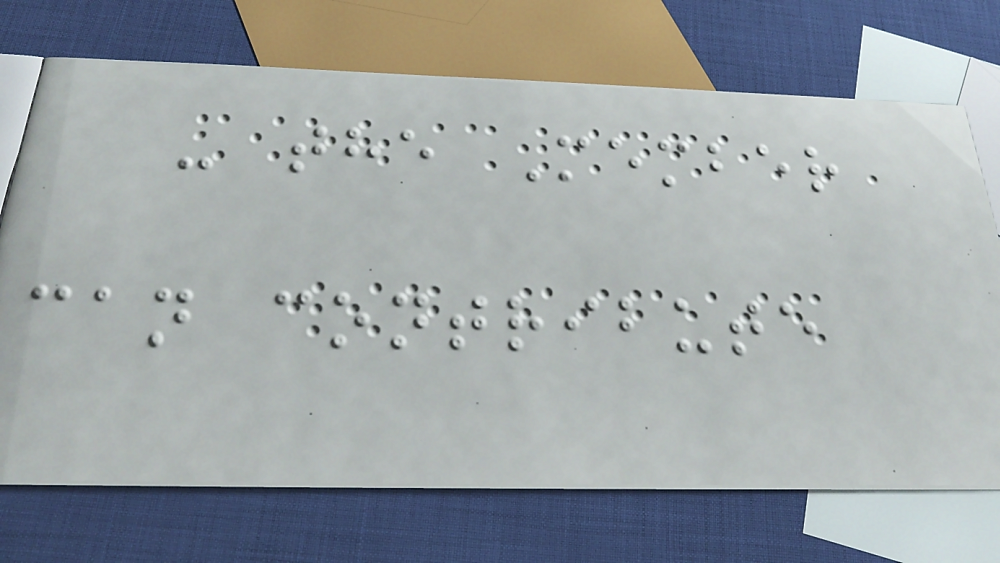- the Member
can contribute
